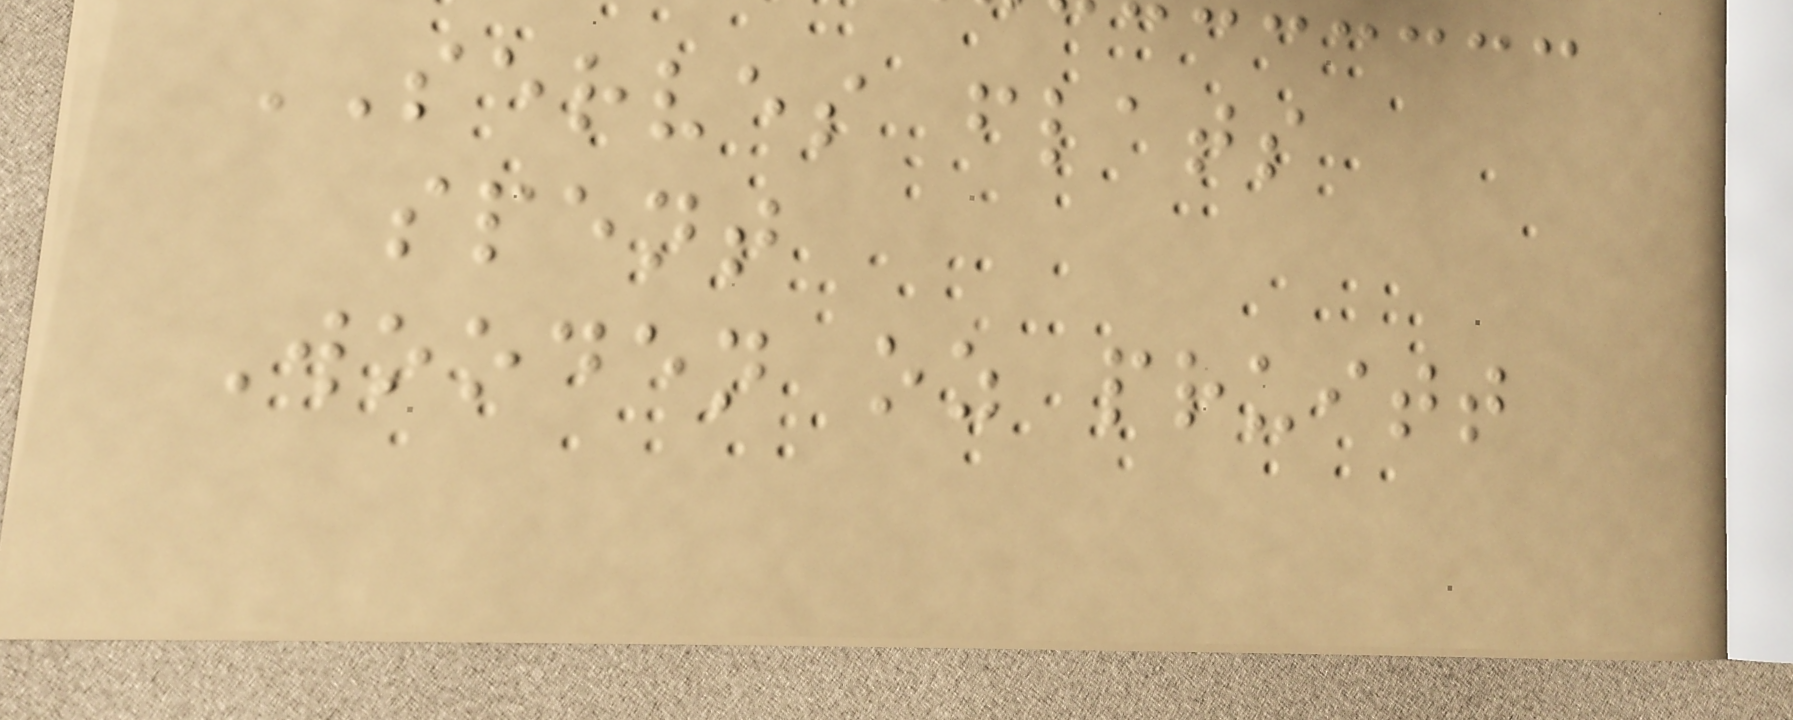SERVES flats
spent
Wooden oz pruitt
